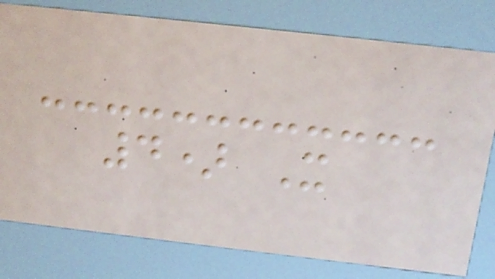4) It
